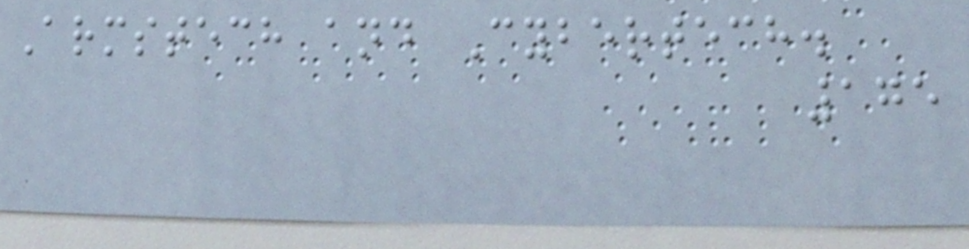Armstech and Cybertech.
175
